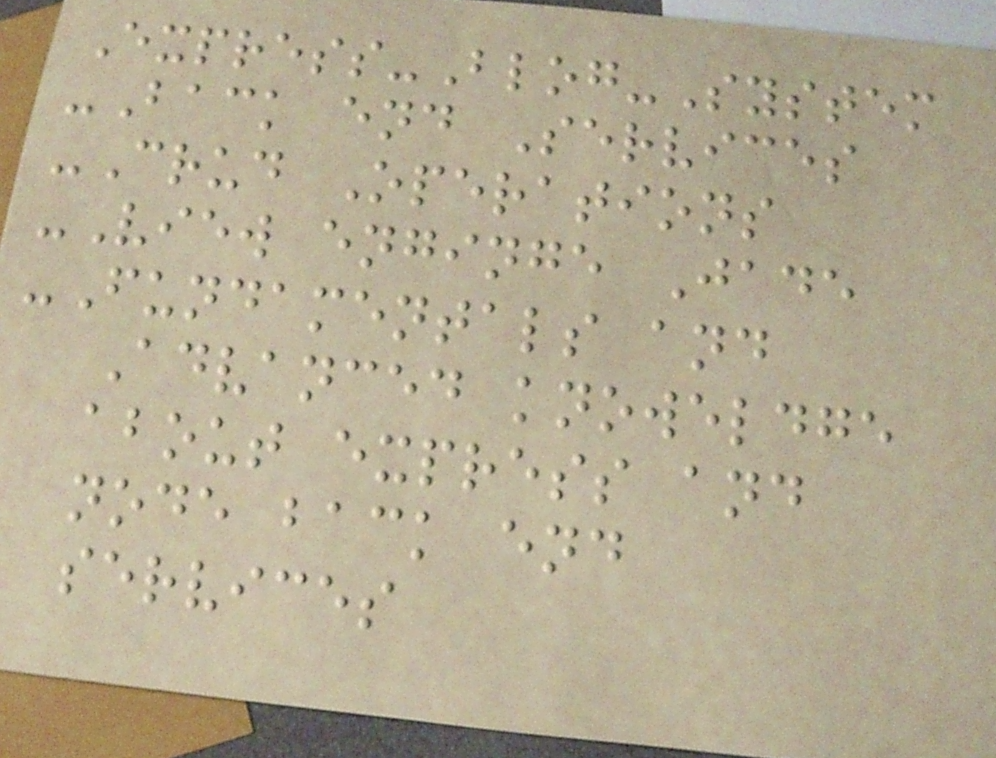Express-Blog-System
-Back end Services
-Crud Operations
-View enginge Jade
-Fundamentals and
Advanced knoweldge
about express and
node back end
services
